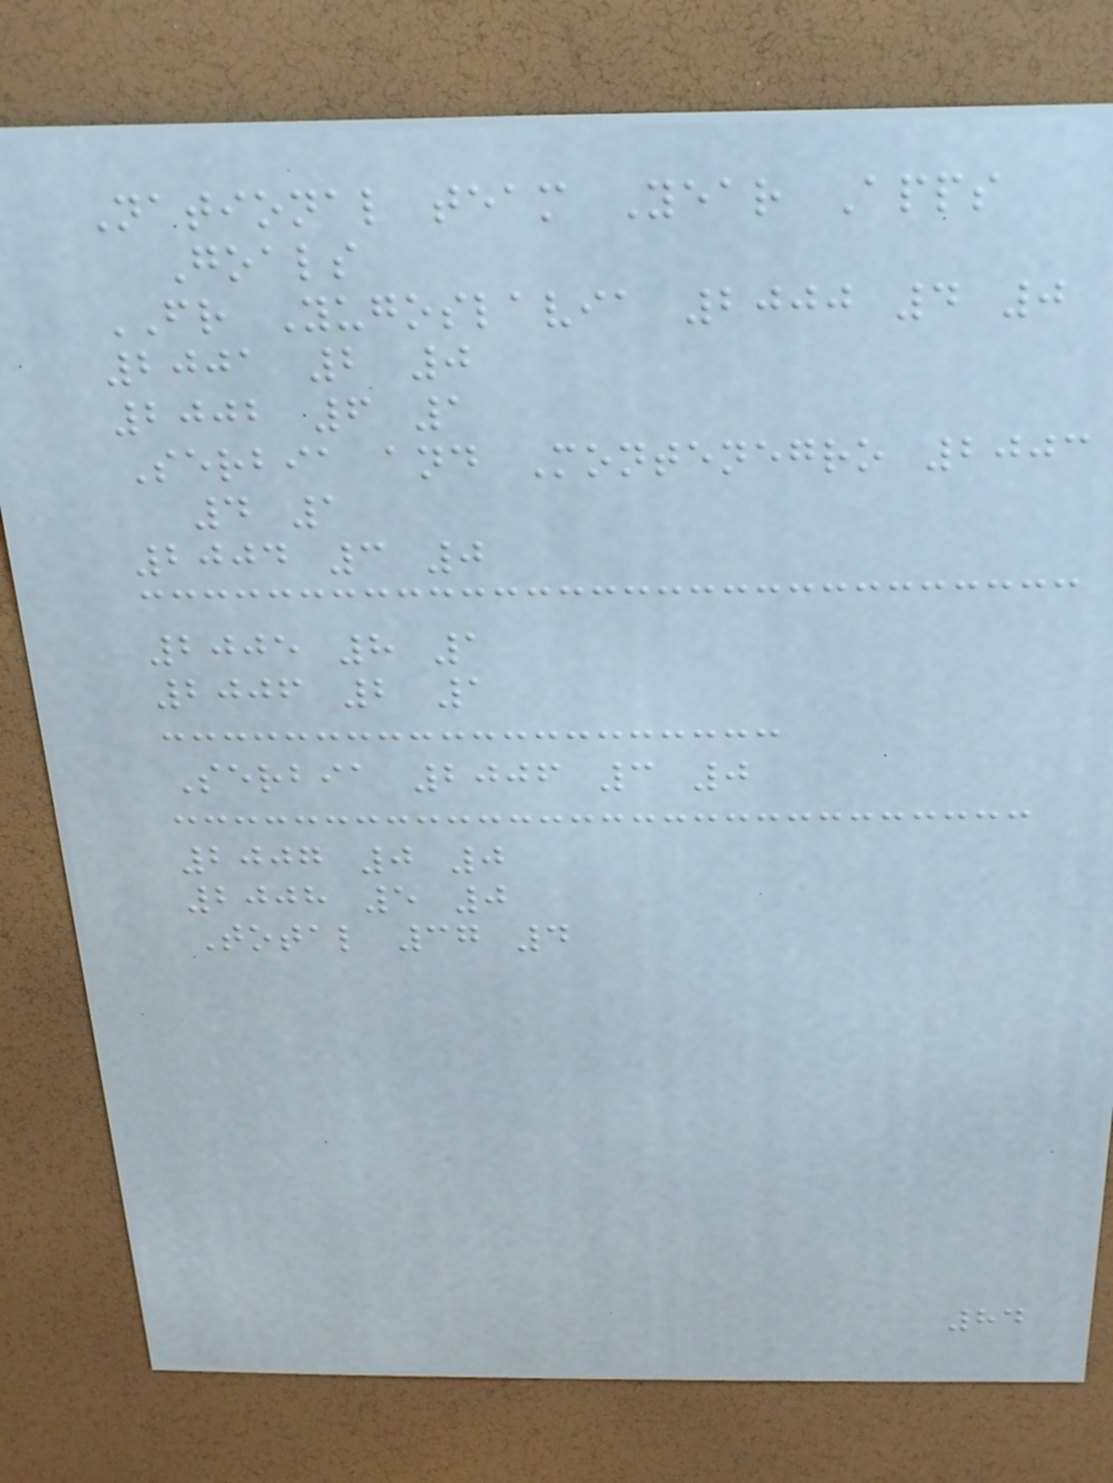National team Year Apps
Goals
FR Yugoslavia 2000 4 0
2001 2 0
2002 6 1
Serbia and Montenegro 2003
4 1
2004 3 0
2005 8 1
2006 2 1
Serbia 2006 3 0
2007 0 0
2008 5 0
Total 37 4
84
